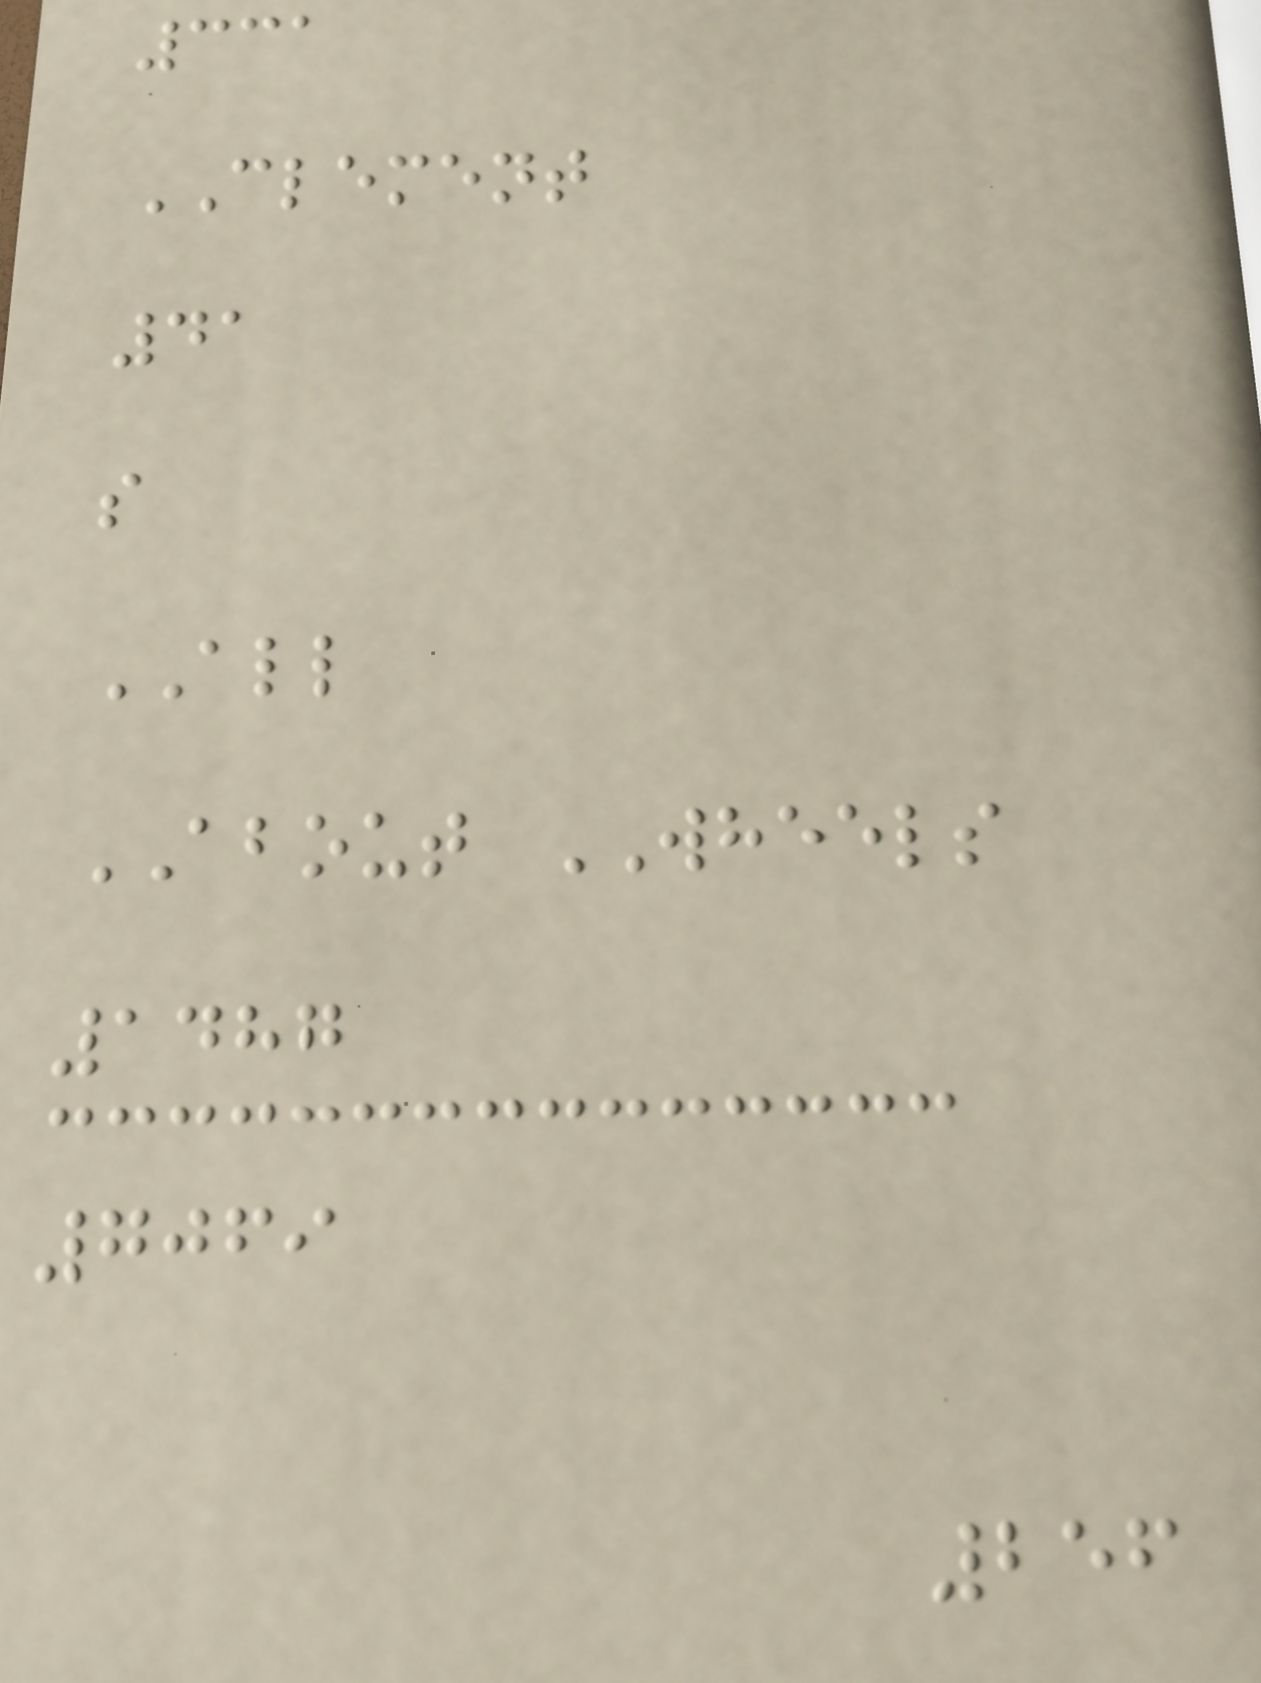331
CLEMENT
41
s
ALL
ABOUT WHEELS
1487
7069
256
